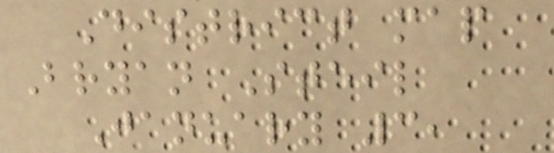District map
Bryan Steil
January 3,
